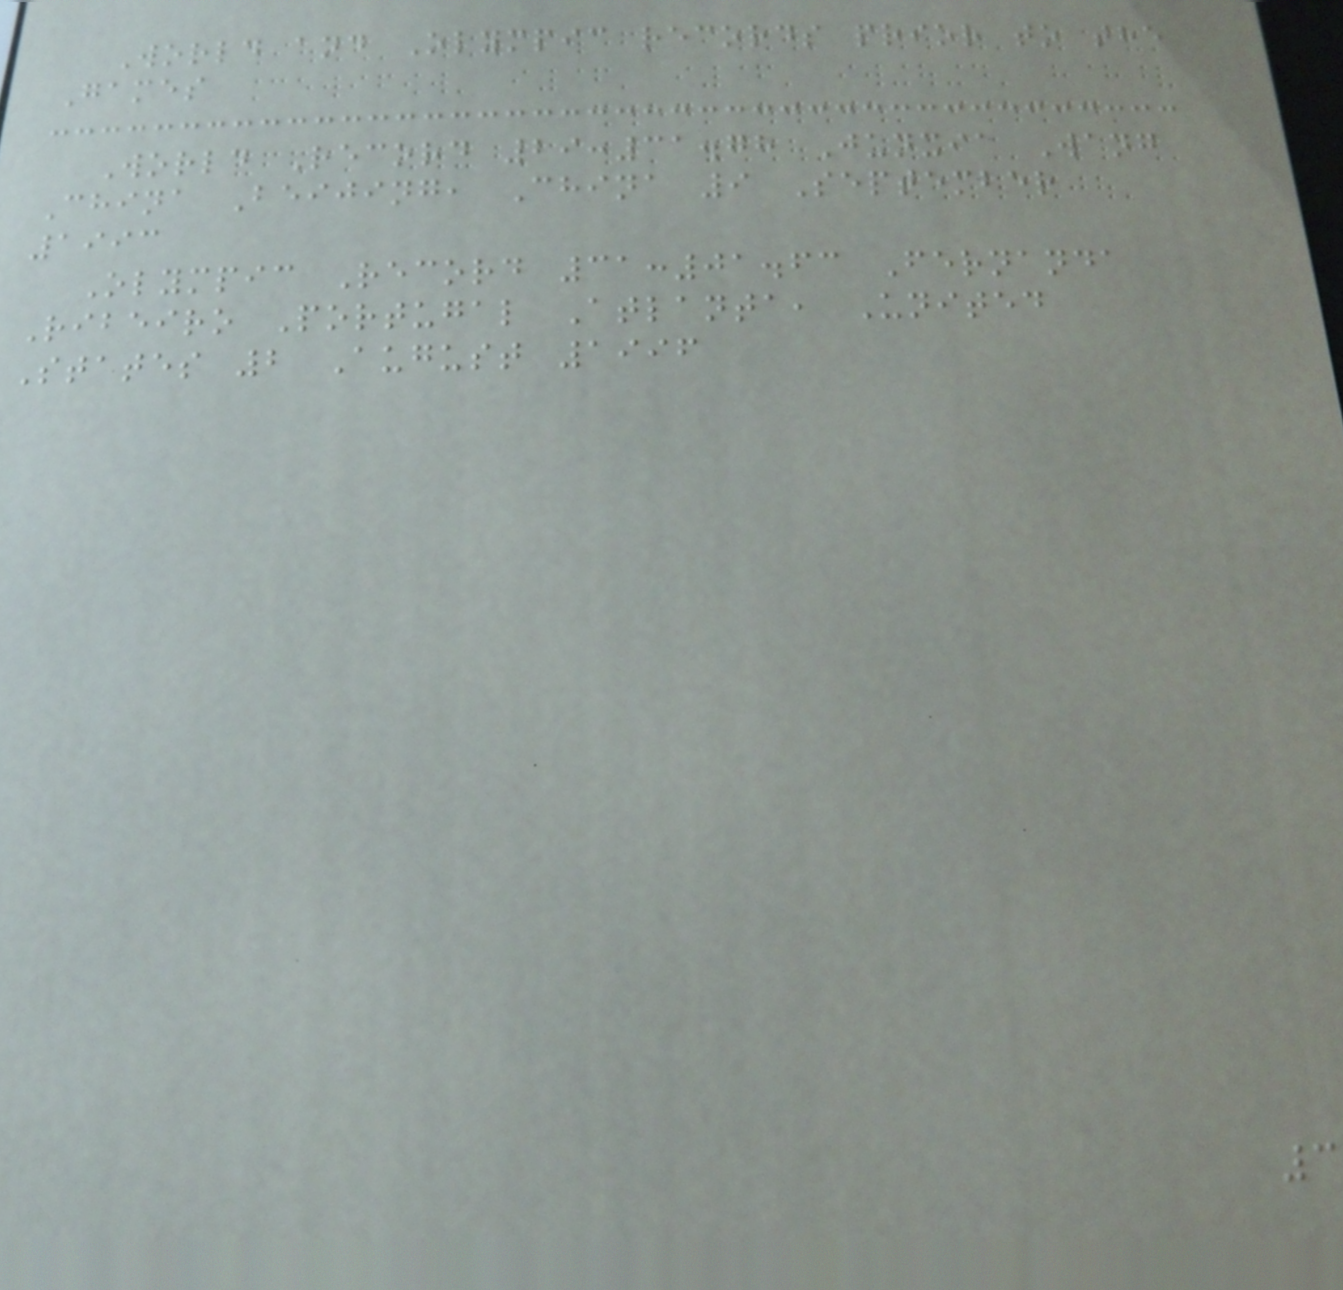World and Olympic records prior to the
Games
World Record 29:31.78 Junxia Wang
China Beijing, China 9 September
1993
Olympic Record 31:01.63 Fernanda
Ribeiro Portugal Atlanta, United
States 2 August 1996
3
